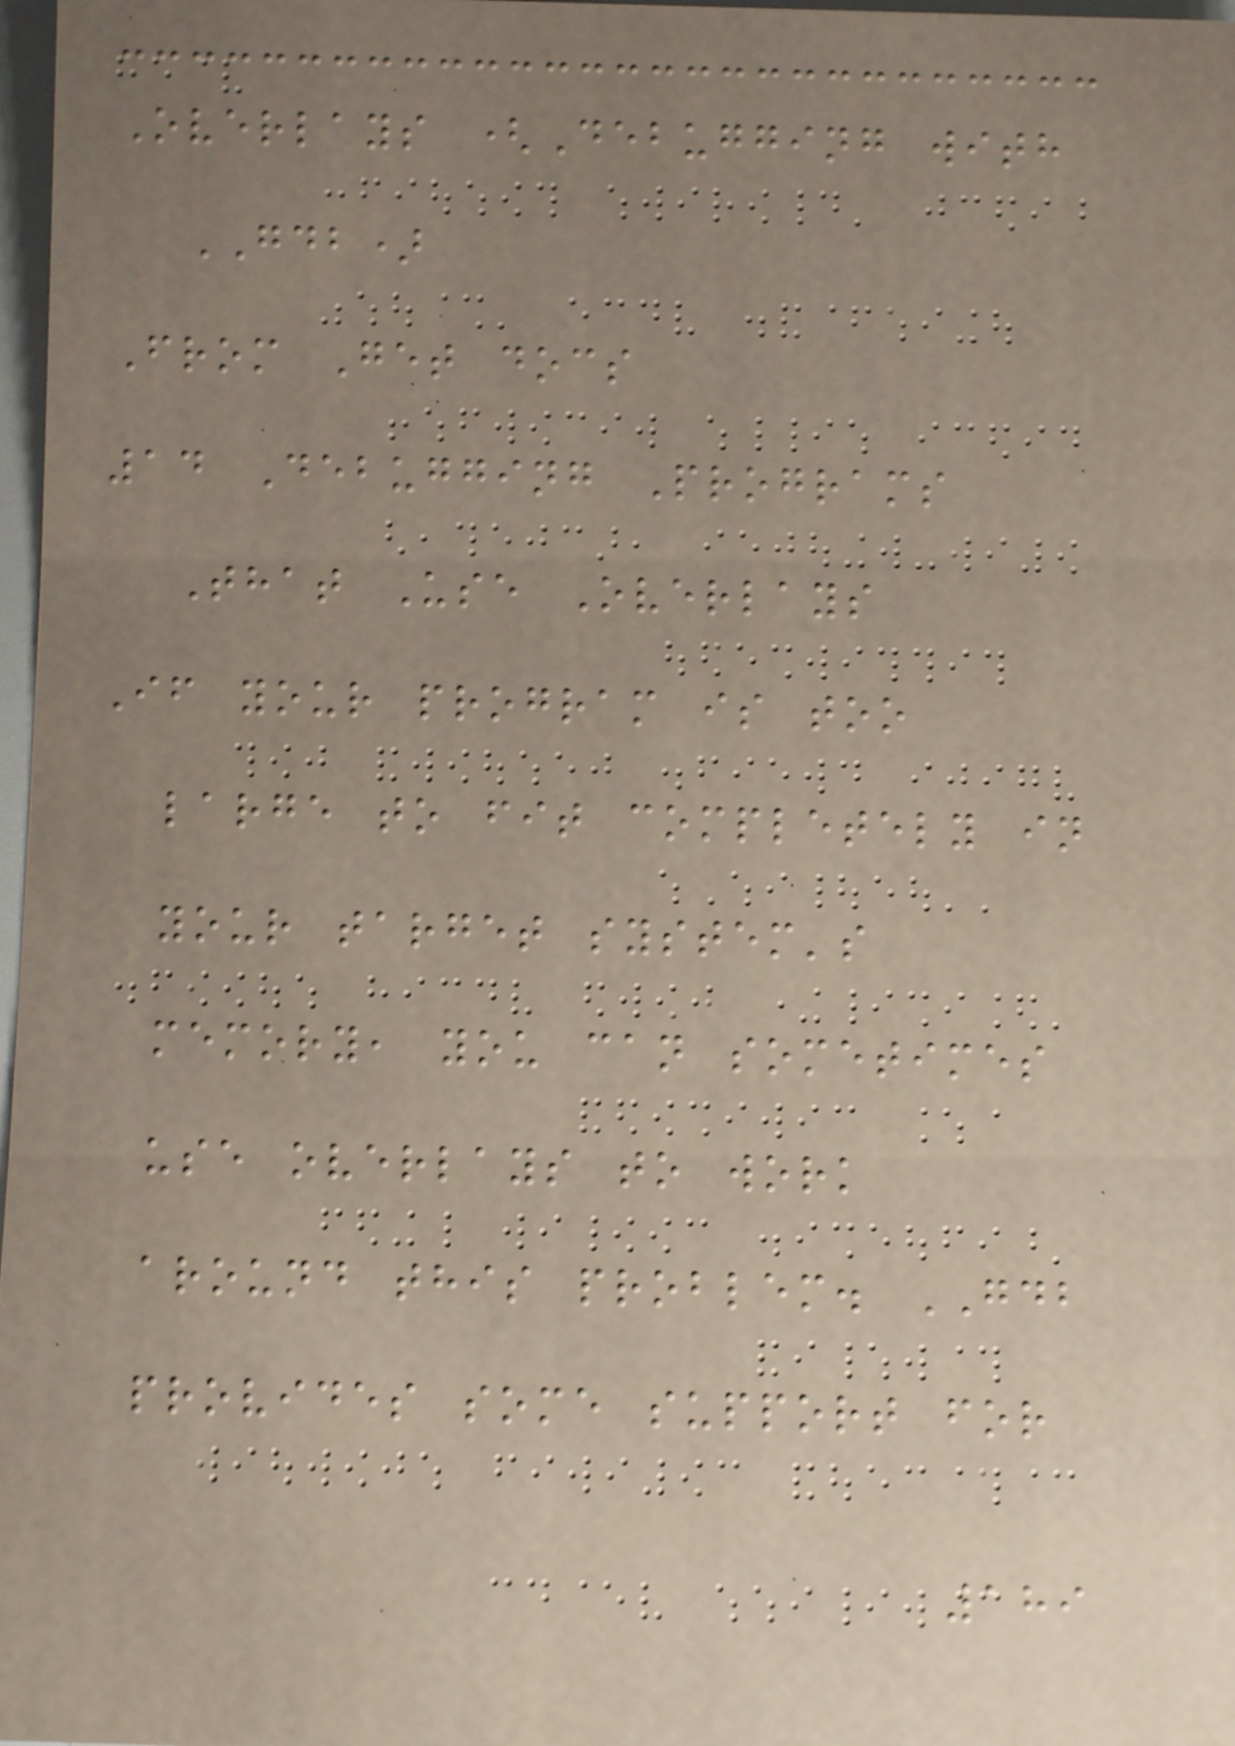Overlays (Debugging with
GDB)
From Get docs
14 Debugging Programs
That Use Overlays
If your program is too
large to fit completely in
your target system's
memory, you can sometimes
use overlays to work
around this problem. GDB
provides some support for
189
